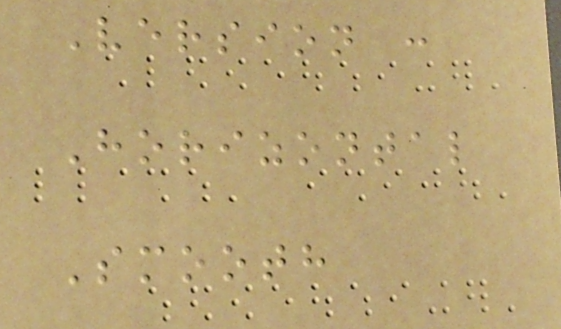Version :
Horizontal
Smooth
